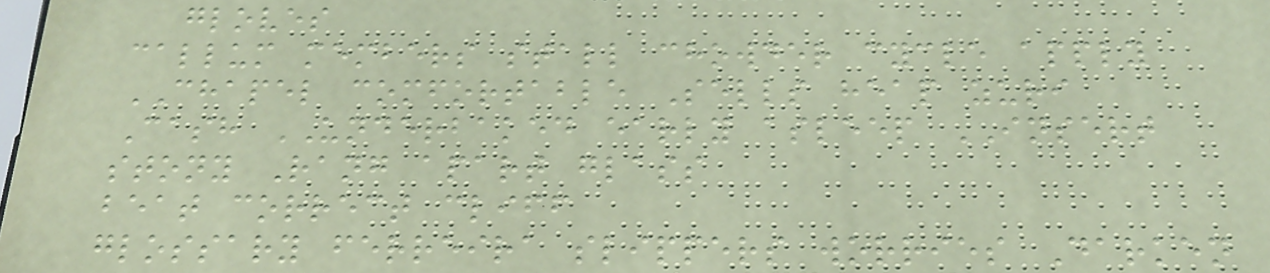gloves
callum members stall chowder cycle apply
CHAPEL comfortable Sells heap zuri
Cash UNDERBAKED early asleep INSERT
stony Rang apart glass
beat correct cliff
glossary ferreira slippers worries Darken
